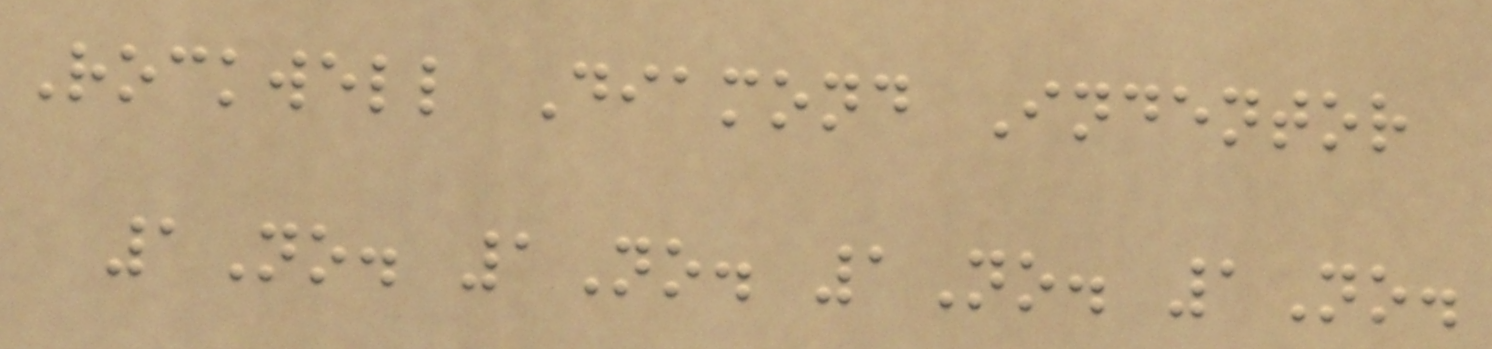Rockwell Diamond Indentor
1No. 1No. 1No. 1No.
